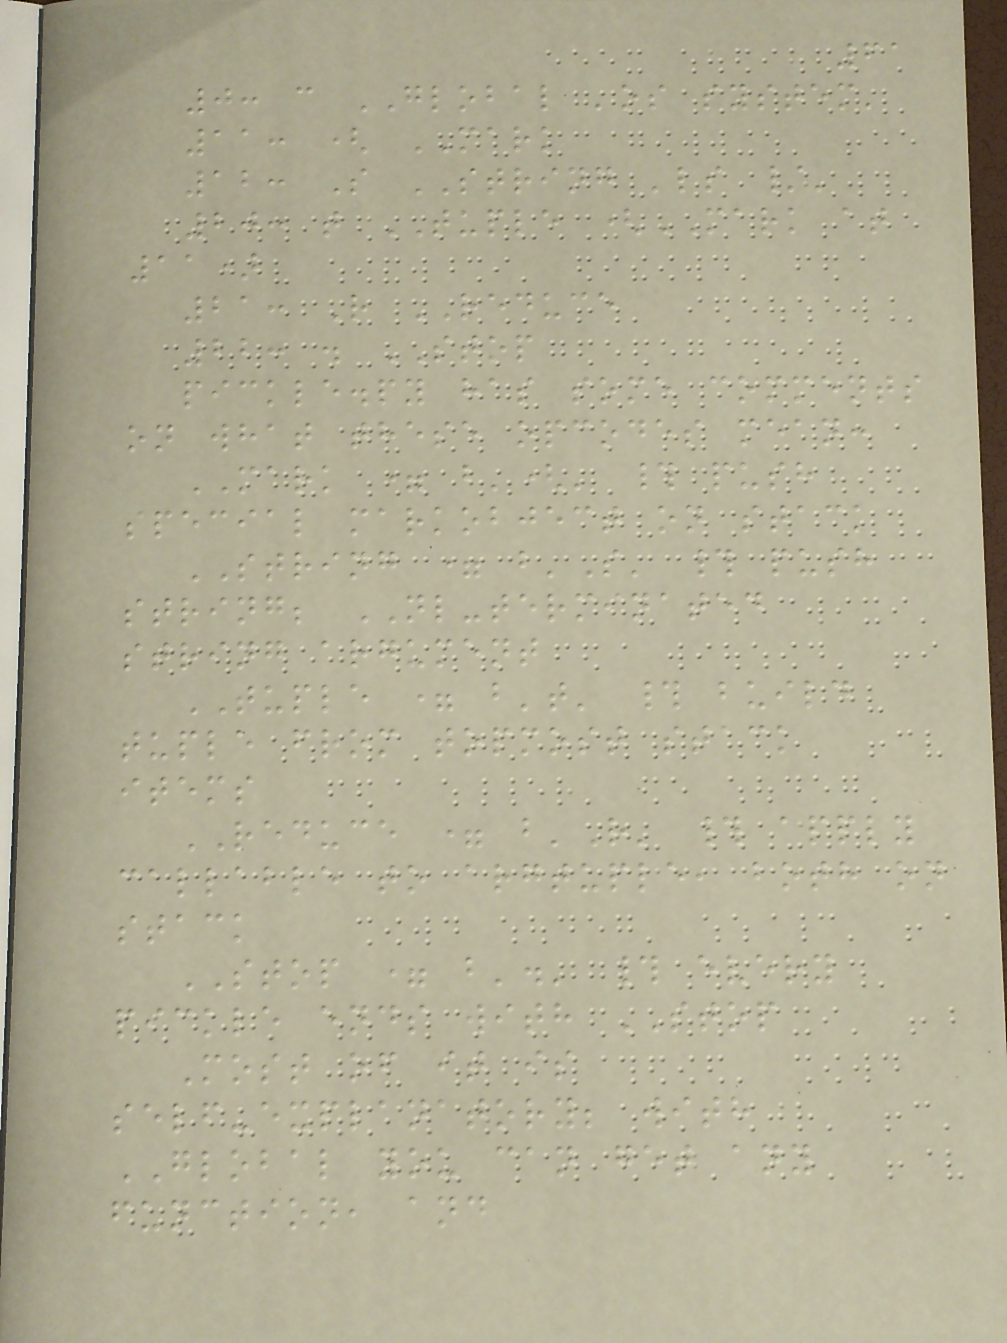61
0: c GLOBAL 'os system'
11: ( MARK
12: S STRING 'ls /'
20: t TUPLE (MARK at
11)
21: R REDUCE
22: . STOP
pickle.py has some comments
on what these opcodes mean:
MARK = b'(' # push
special markobject on stack
STRING = b'S' # push
string; NL-terminated
string argument
TUPLE = b't' # build
tuple from topmost stack
items
REDUCE = b'R' # apply
callable to argtuple, both on
stack
STOP = b'.' # every
pickle ends with STOP
Most of it is
self-explanatory; with
GLOBAL you can get any
function, and
